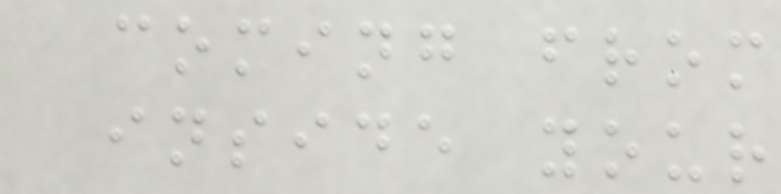coming from
inside your
